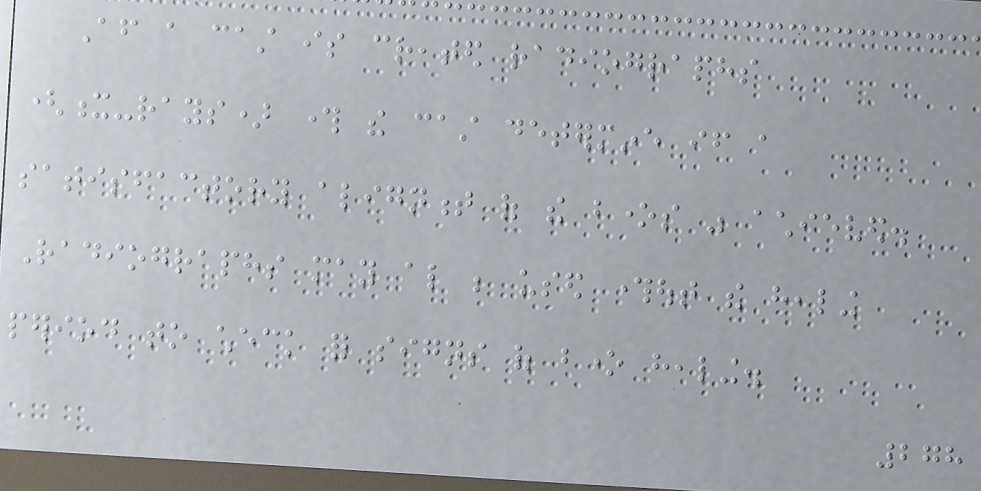After a cast is created radiographs
(x-rays) through the cast determine if a
satisfactory alignment of the bones was achieved.
Radiographs may also be used throughout the healing
period to check for signs of bone healing.
278
